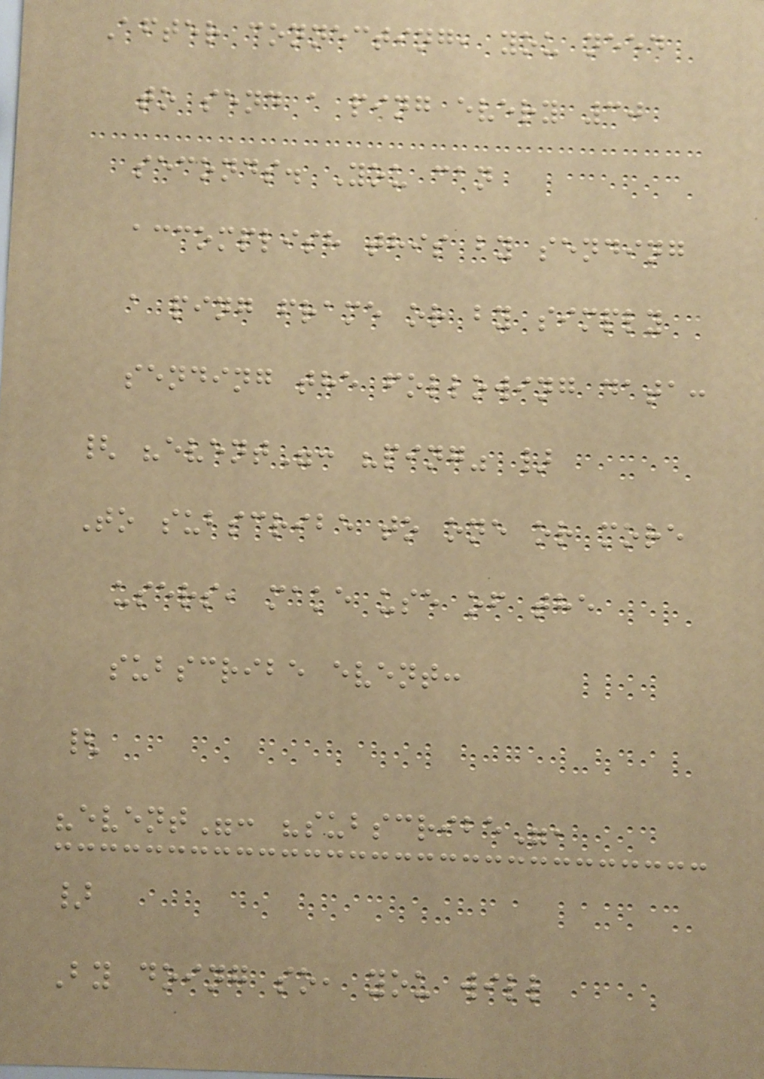After connecting, you need
to send a ping every 30
seconds. You can
accomplish this by sending
a ping frame or by simply
sending the following data:
{ "event": "ping" }
To subscribe to one or more
users, make use of the
subscribe event:
{
"event": "subscribe",
}
By doing so, you will
